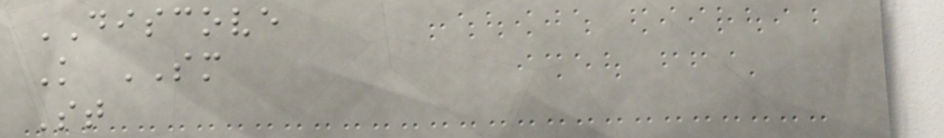DISCOVE
K SM
St
